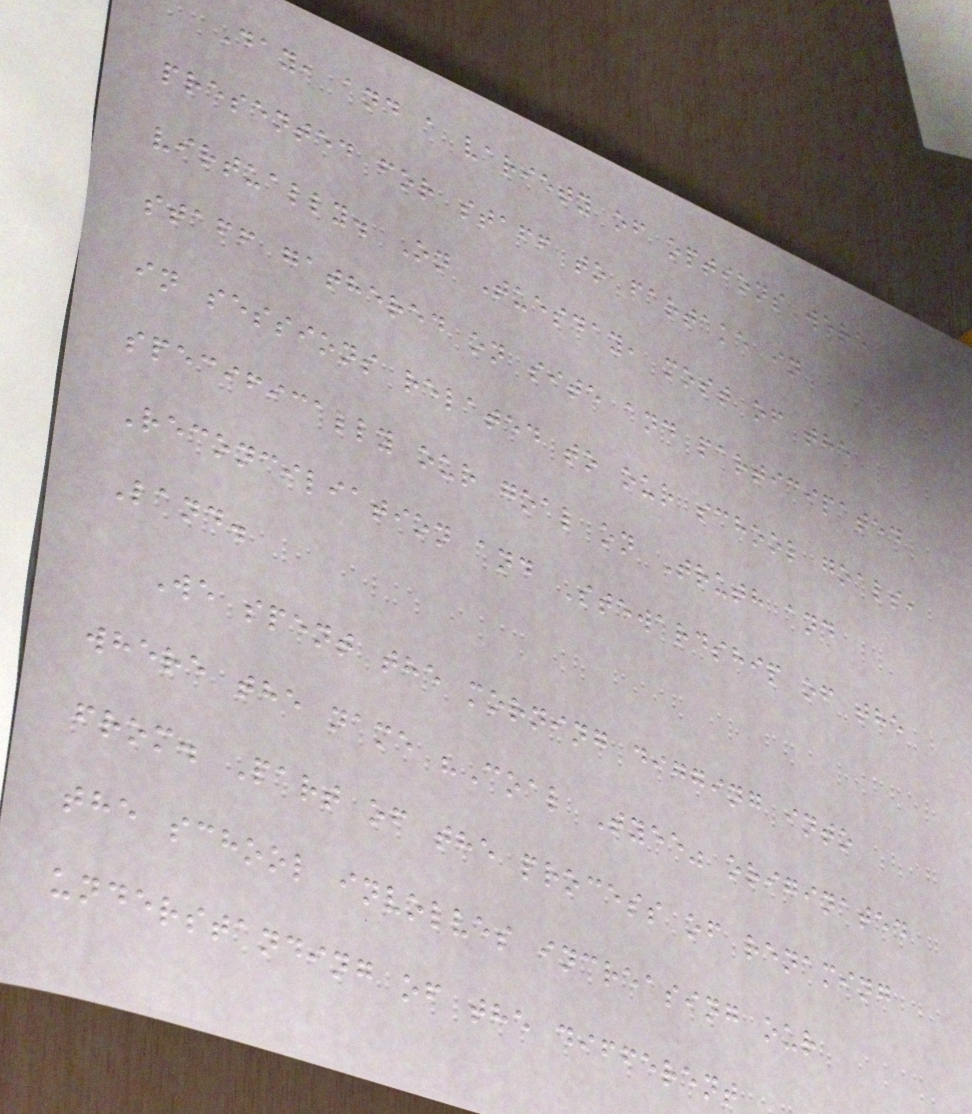Day, and a variety of options were
presented for staff to partake in
virtually. On Tuesday, most of the
staff gathered on site and participated
in sessions related to our school goals,
specifically our goal on Truth and
Reconciliation and Stewardship of the
Land.
We spent the morning digging into
where the name "Coal Tyee" originated
from. Part of the process of renaming
the school involves increasing our
understanding of the different
